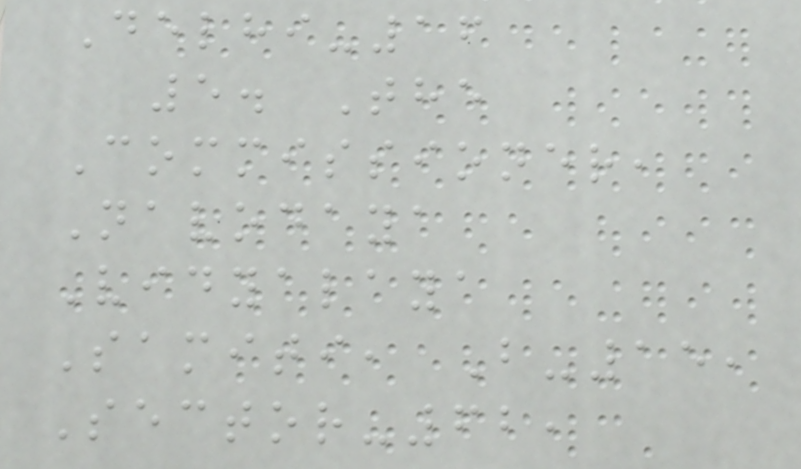Delhi-16
5. The
Commissioner,
Navodaya
Vidyalaya
Samiti, B-15,
Sector-62,
